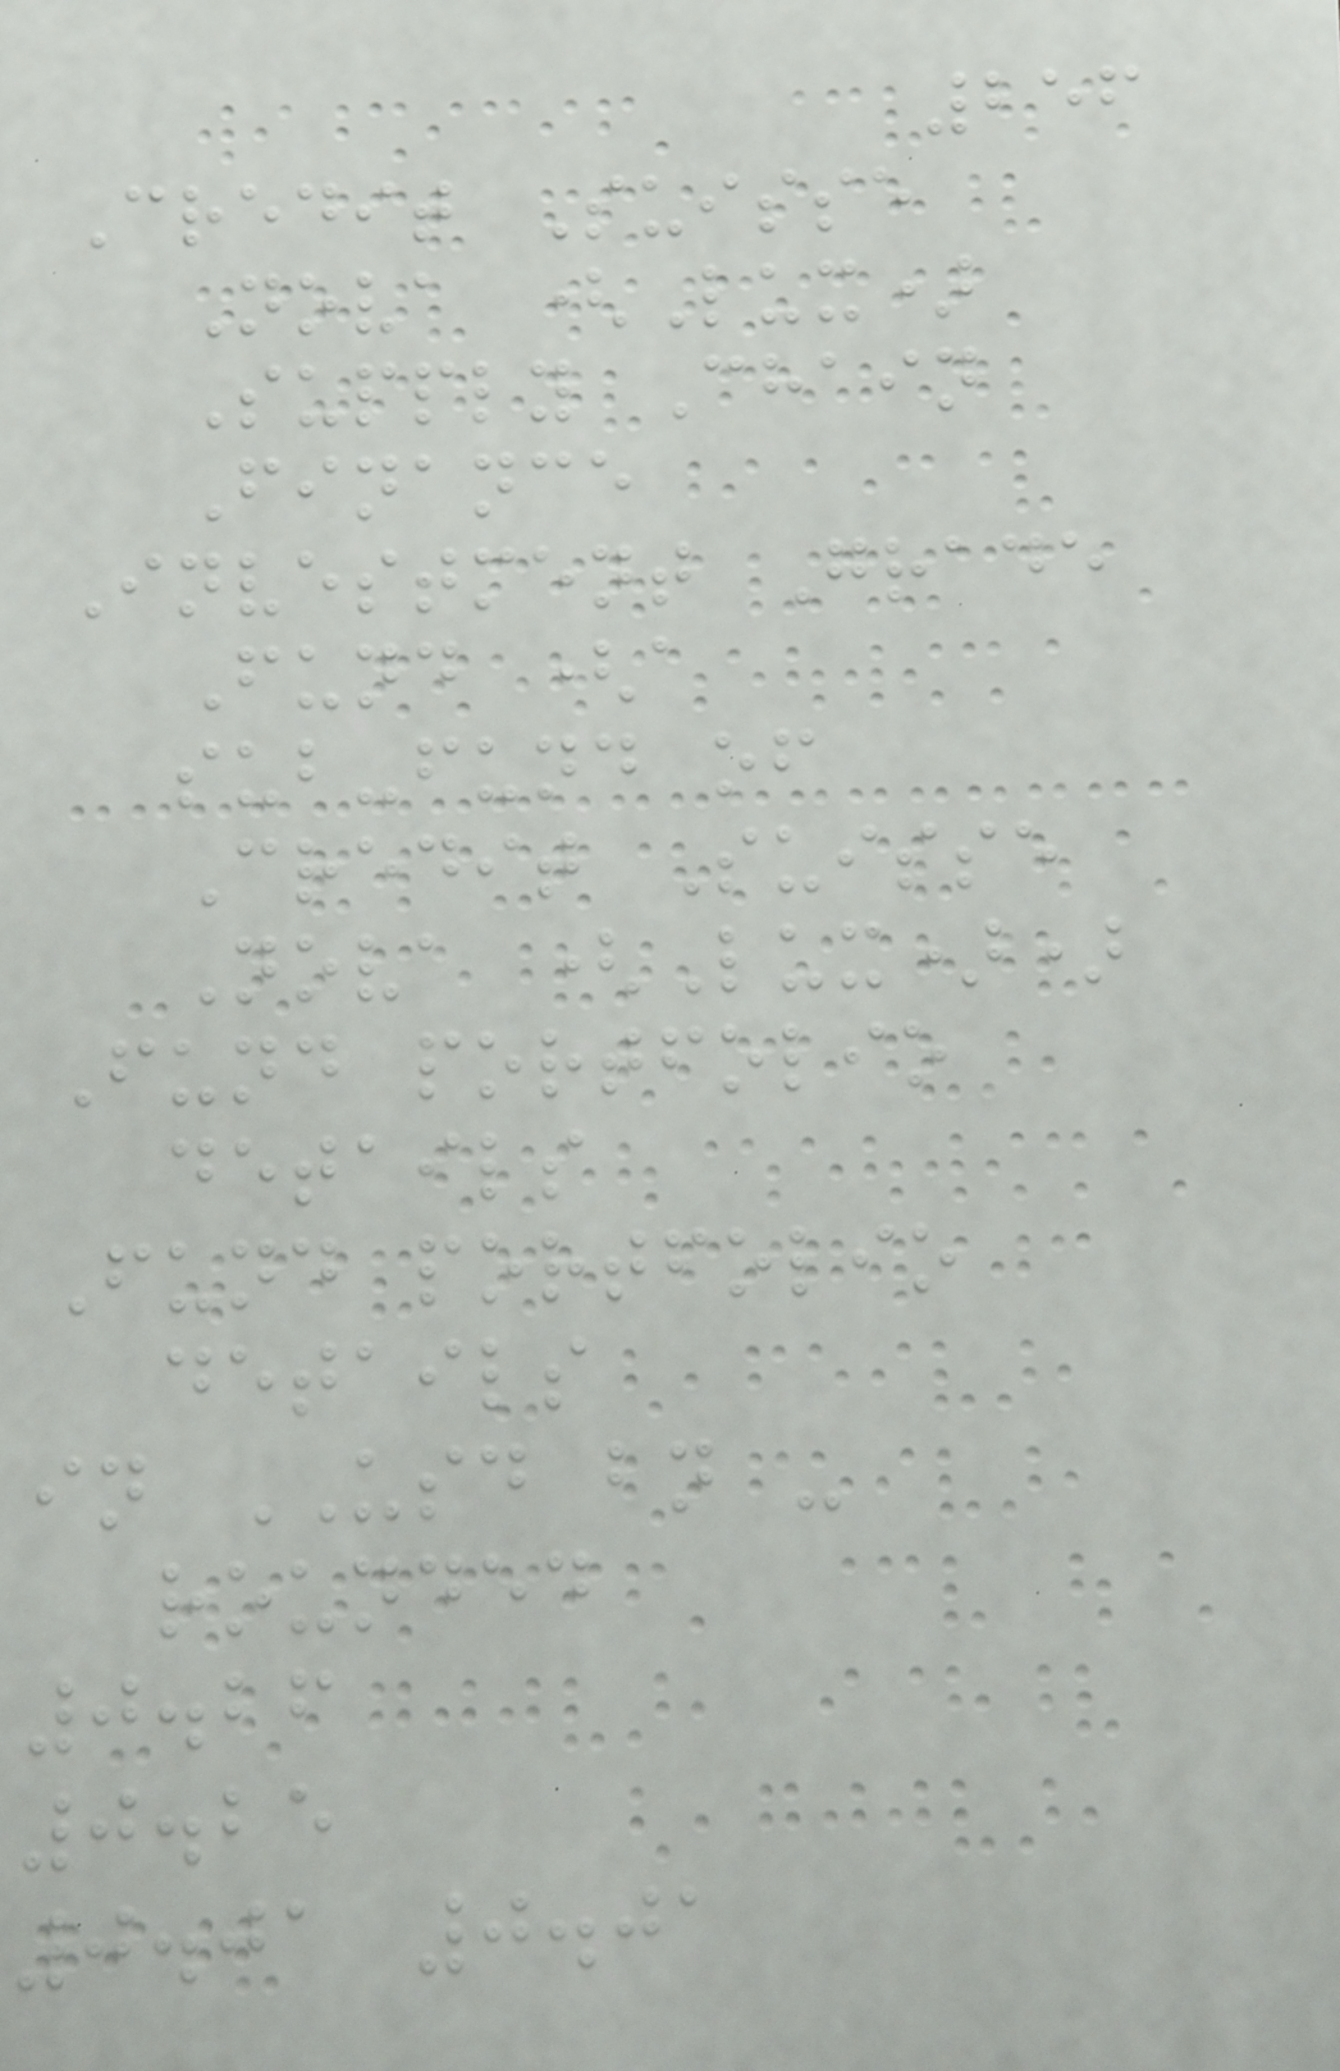256
Credit Suisse
Nova (Lux)
Supply Chain
Finance
Investment Grade
Fund (a
sub-fund of
Credit Suisse
Nova (Lux))
Fund portfolio
details
Fund portfolio
details
in USD bn -
rounded
0.26
0.25
0.01 0.01
